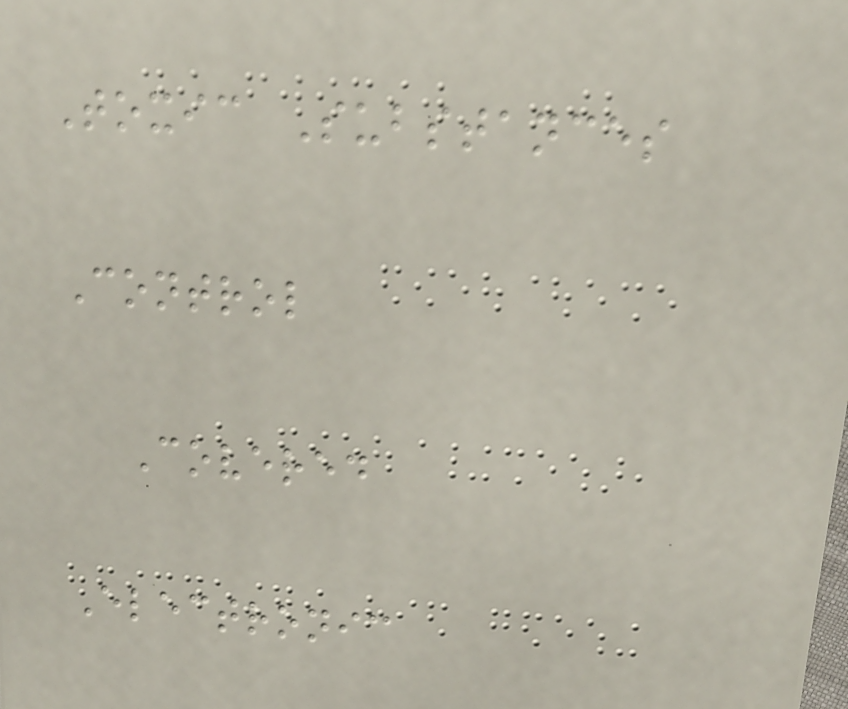Toxic Substances
Control
Covered
Electronic
